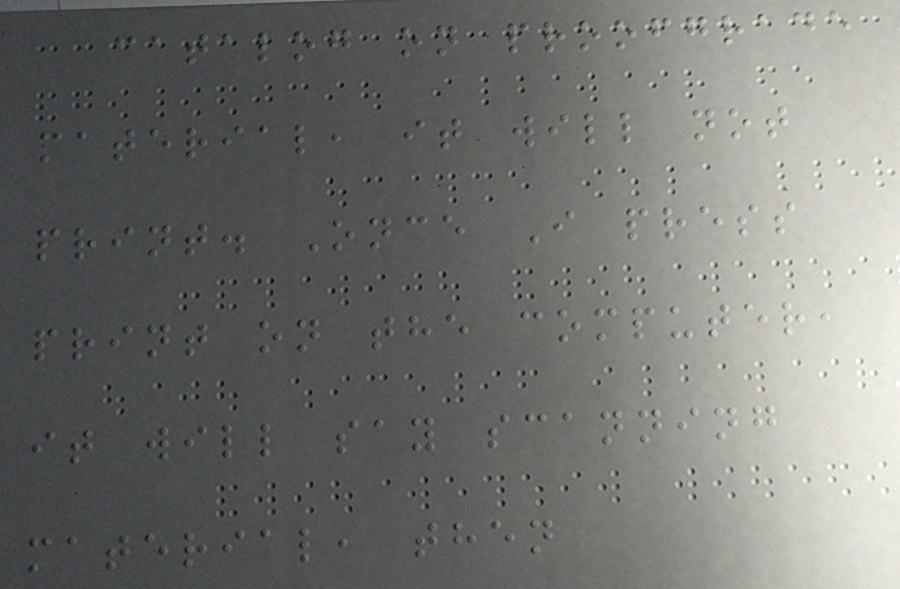catalog on proofgrade
material, it will not
print. Once I press
print on the computer,
it will say scanning
material, then
